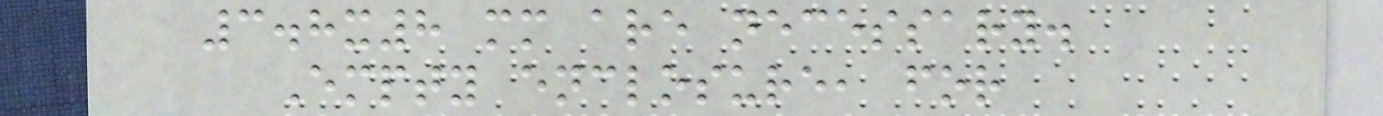3.8x8 mm are necessary.
Empty enclosure, for
